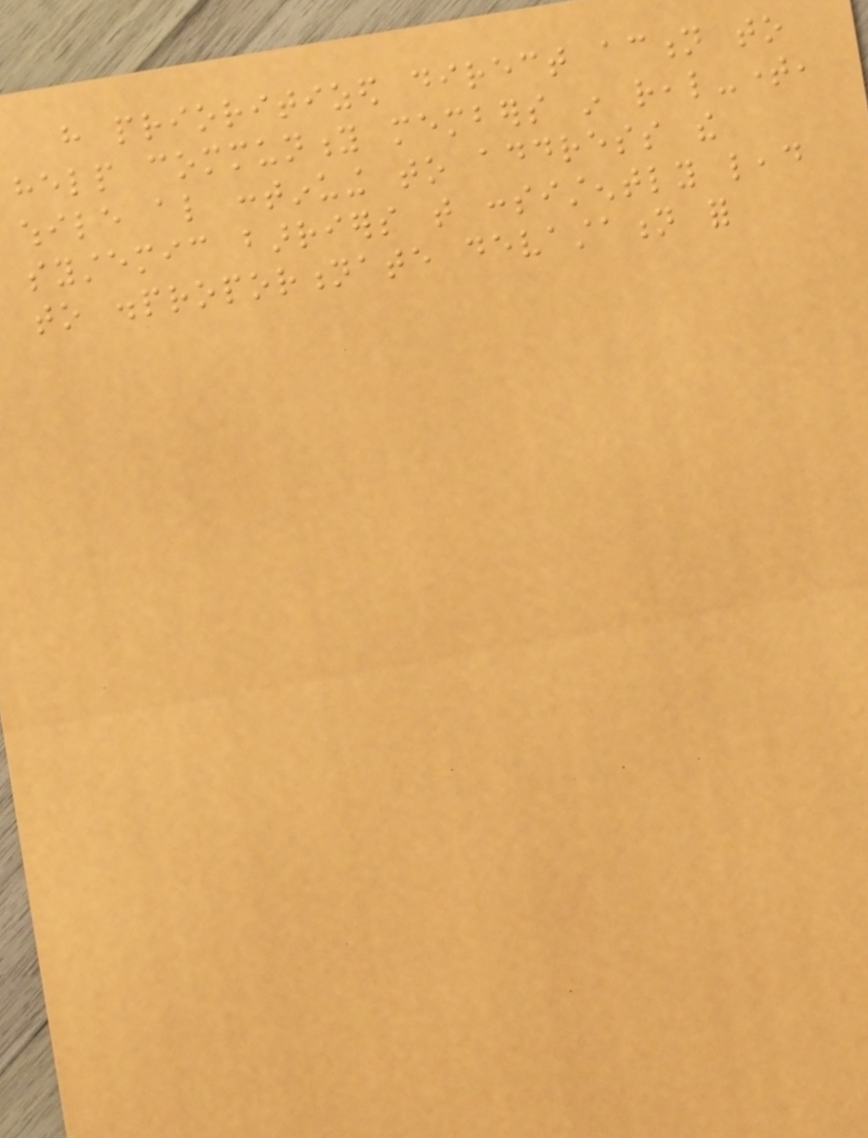have prioritized direct action to
help community members in real-time,
while also continuing to address the
systemic barriers that consistently lead
to disproportionate devastation for
